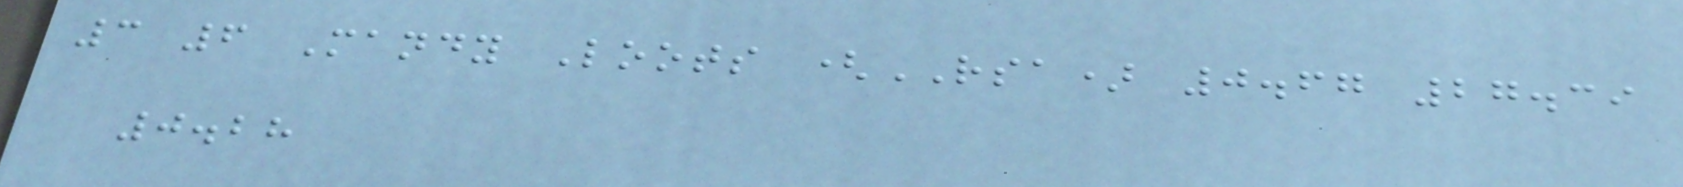3 6 Mandy Loots (RSA) 0.67 27.39
0.28
